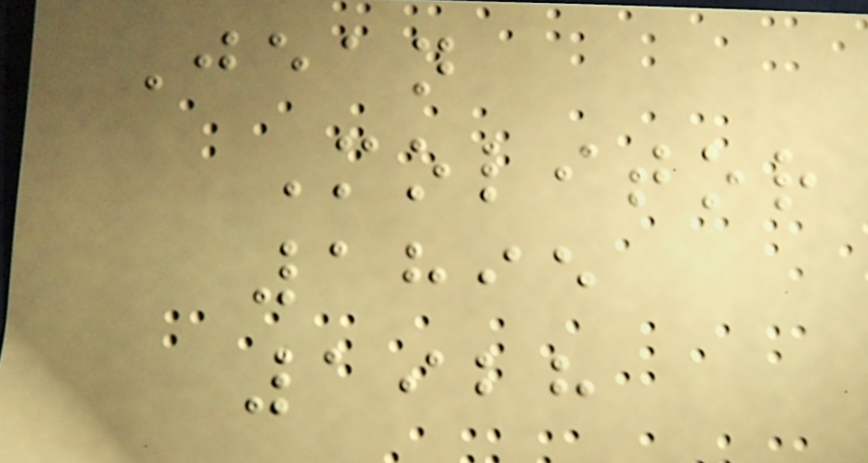Jean
Molitor
1895
1928
